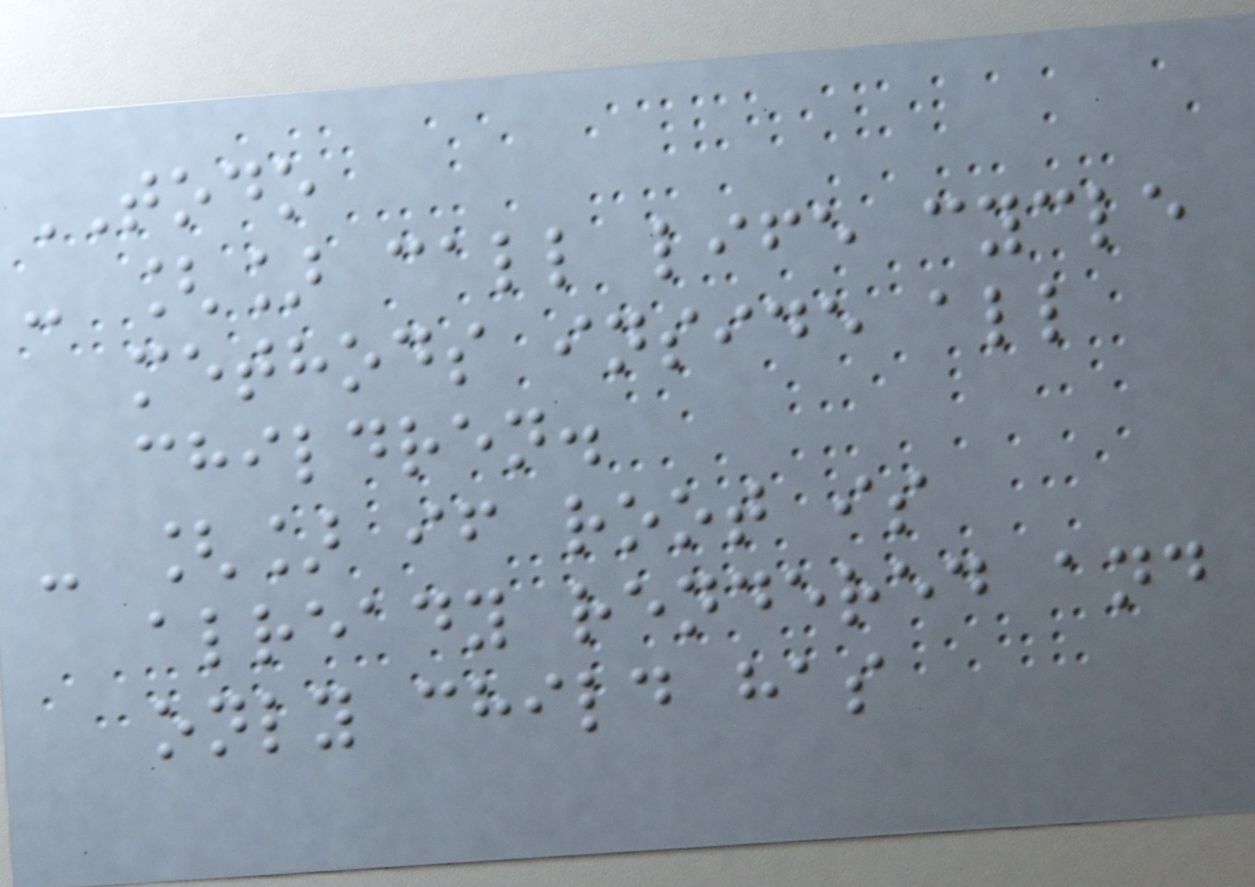TODO
- [] call life cycle
methods inside all
children.
- [] if root is
already rendered and
only child has
